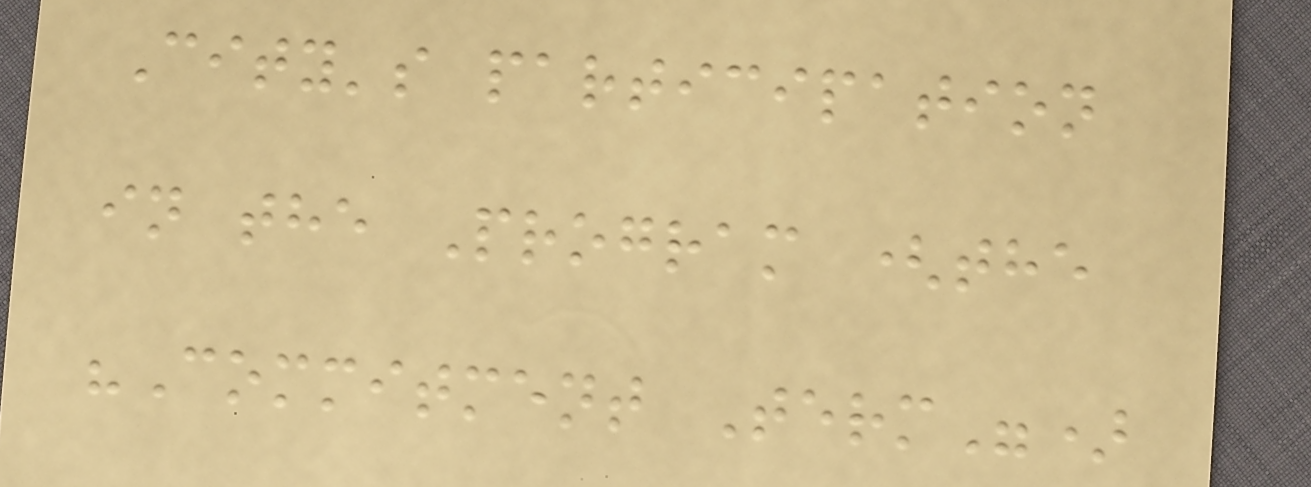City's participation
in the Program (the
"Commitment Term")
